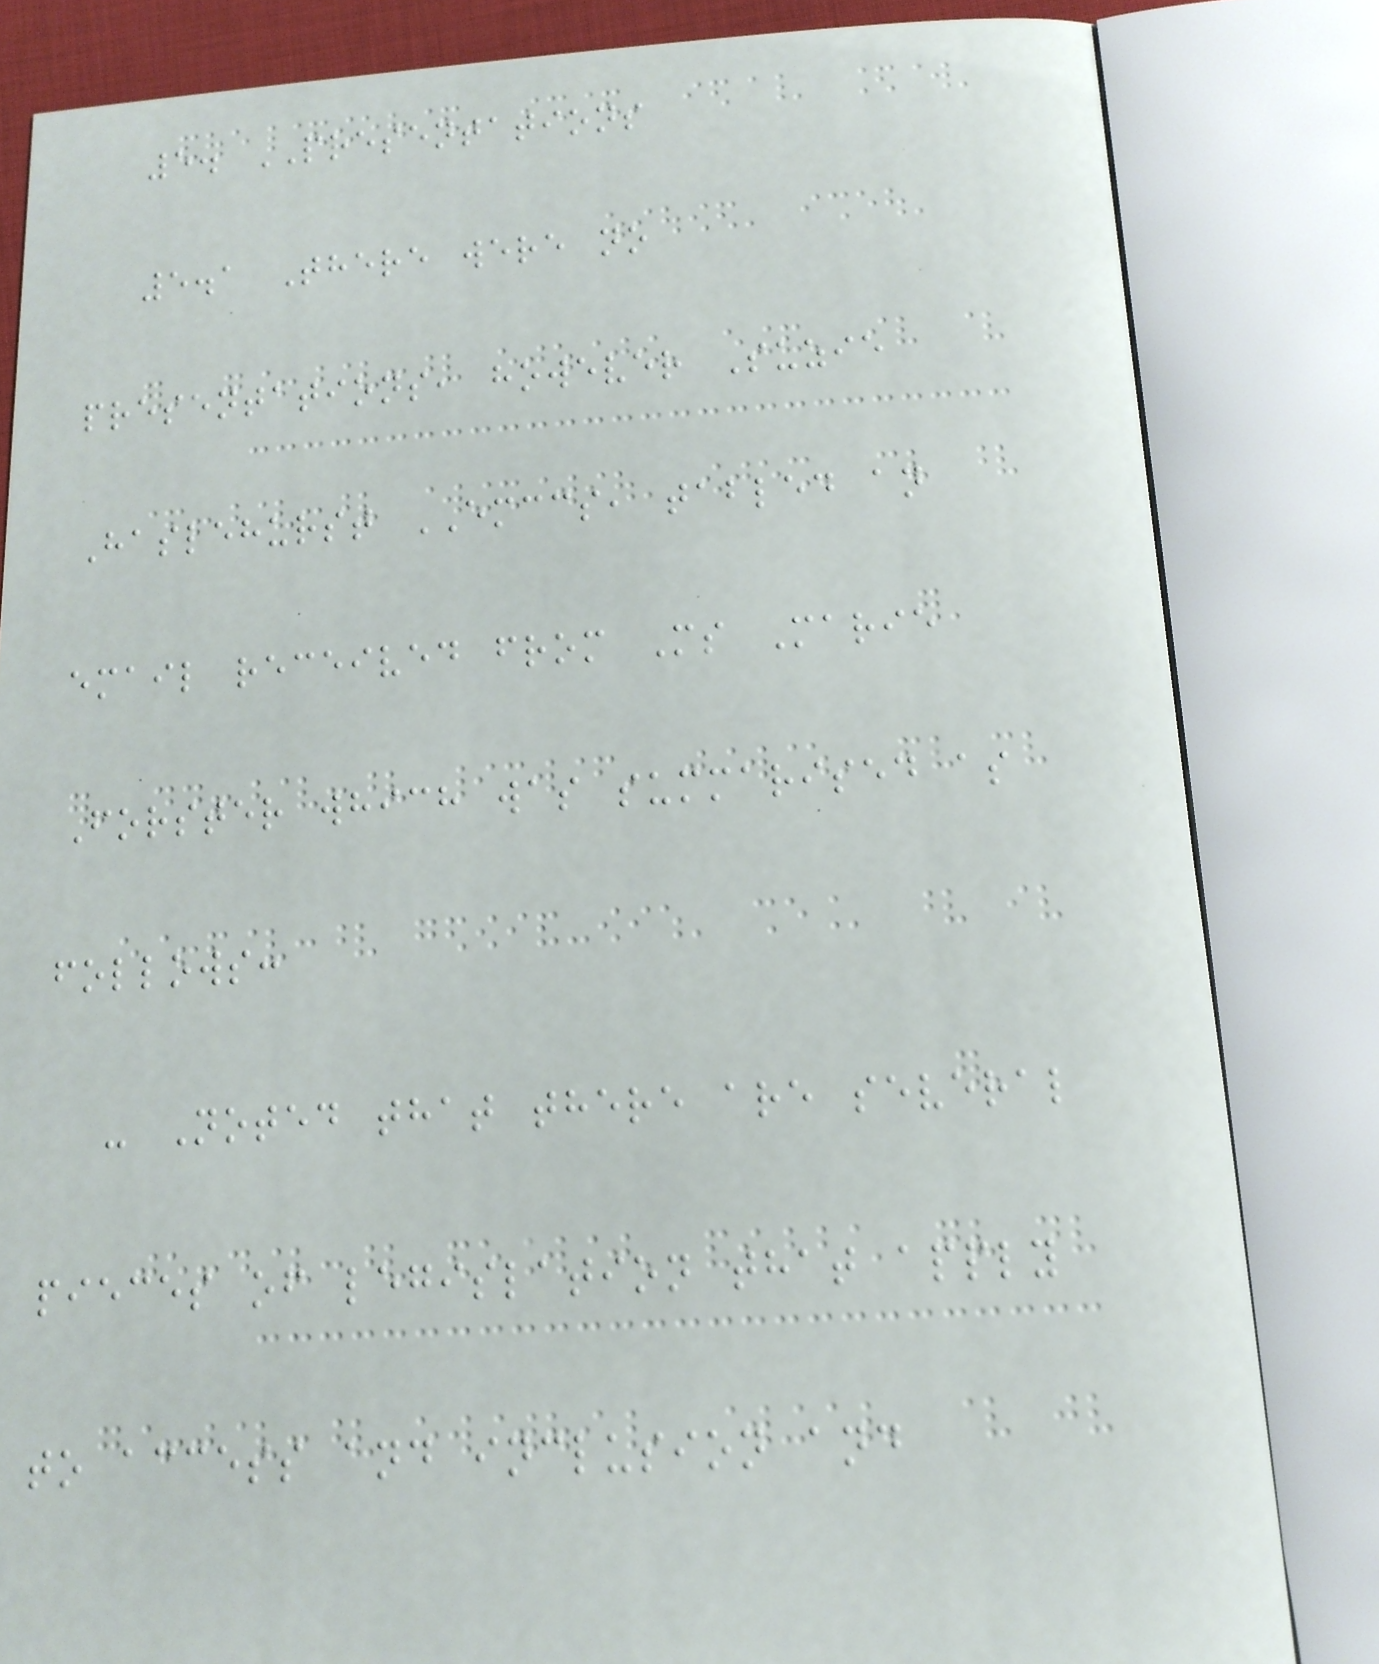5. PRESENTATIONS
5.1 There were no
presentations, however Suzie
Haslehurst EMCCS, tabled an
email received from Ms Marie
Forster which was summarised as
follows:
- Noted that there are several
pieces of legislation that apply
to access and inclusion and
